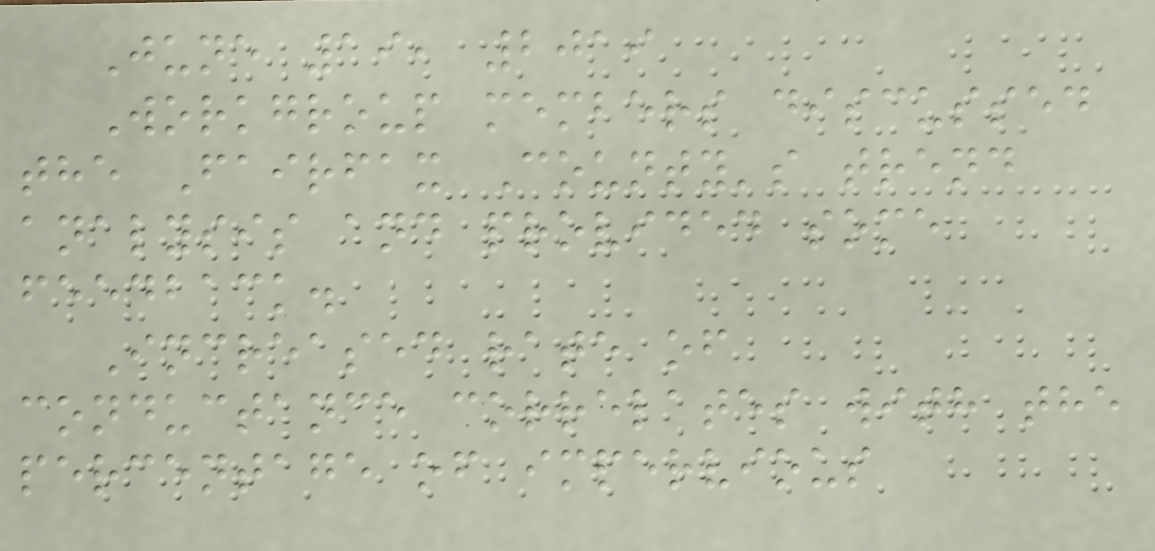June 19, 2019
Workgroup members discussed
the Fairfax County's trend
analysis and provided some
feedback.
Increased rate of
conductance correlates with the
percentage of impervious
